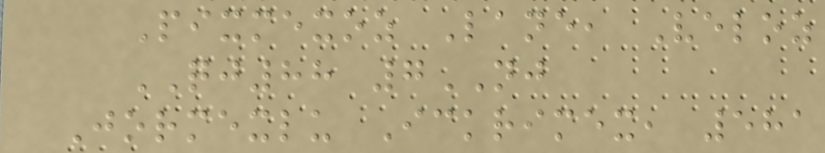Pixmexoz Lane, Veloz
QJ88 7NJ
Jormexlu Ickrimex, 581
